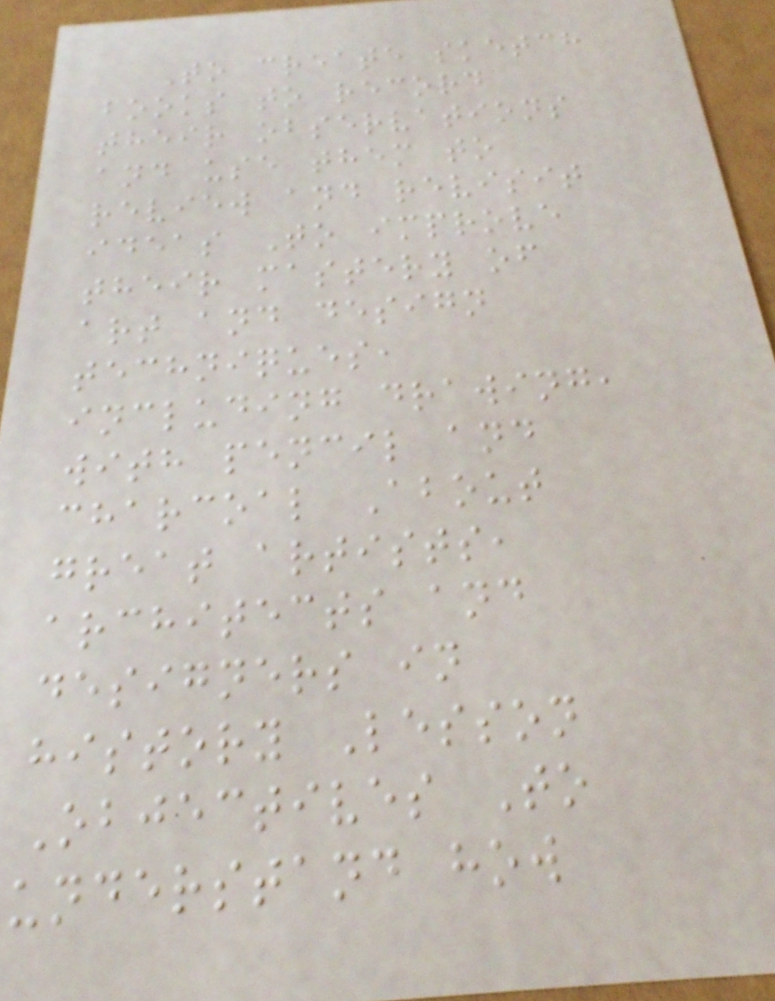To create sketch
books to record
their observations
and use them to
review and revisit
ideas To improve
their mastery of
art and design
techniques,
including drawing,
with pencil and
charcoal About
great artists,
architects and
designers in
history Lesson
Objectives To
understand how
